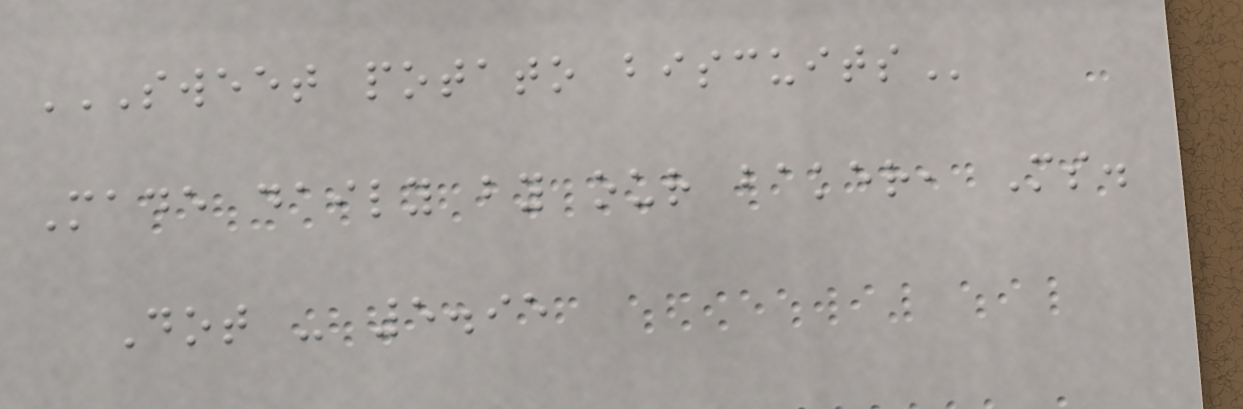SWEET POTATO BISCUITS
Made daily by our baker, Ms.
Dot - 5.95
